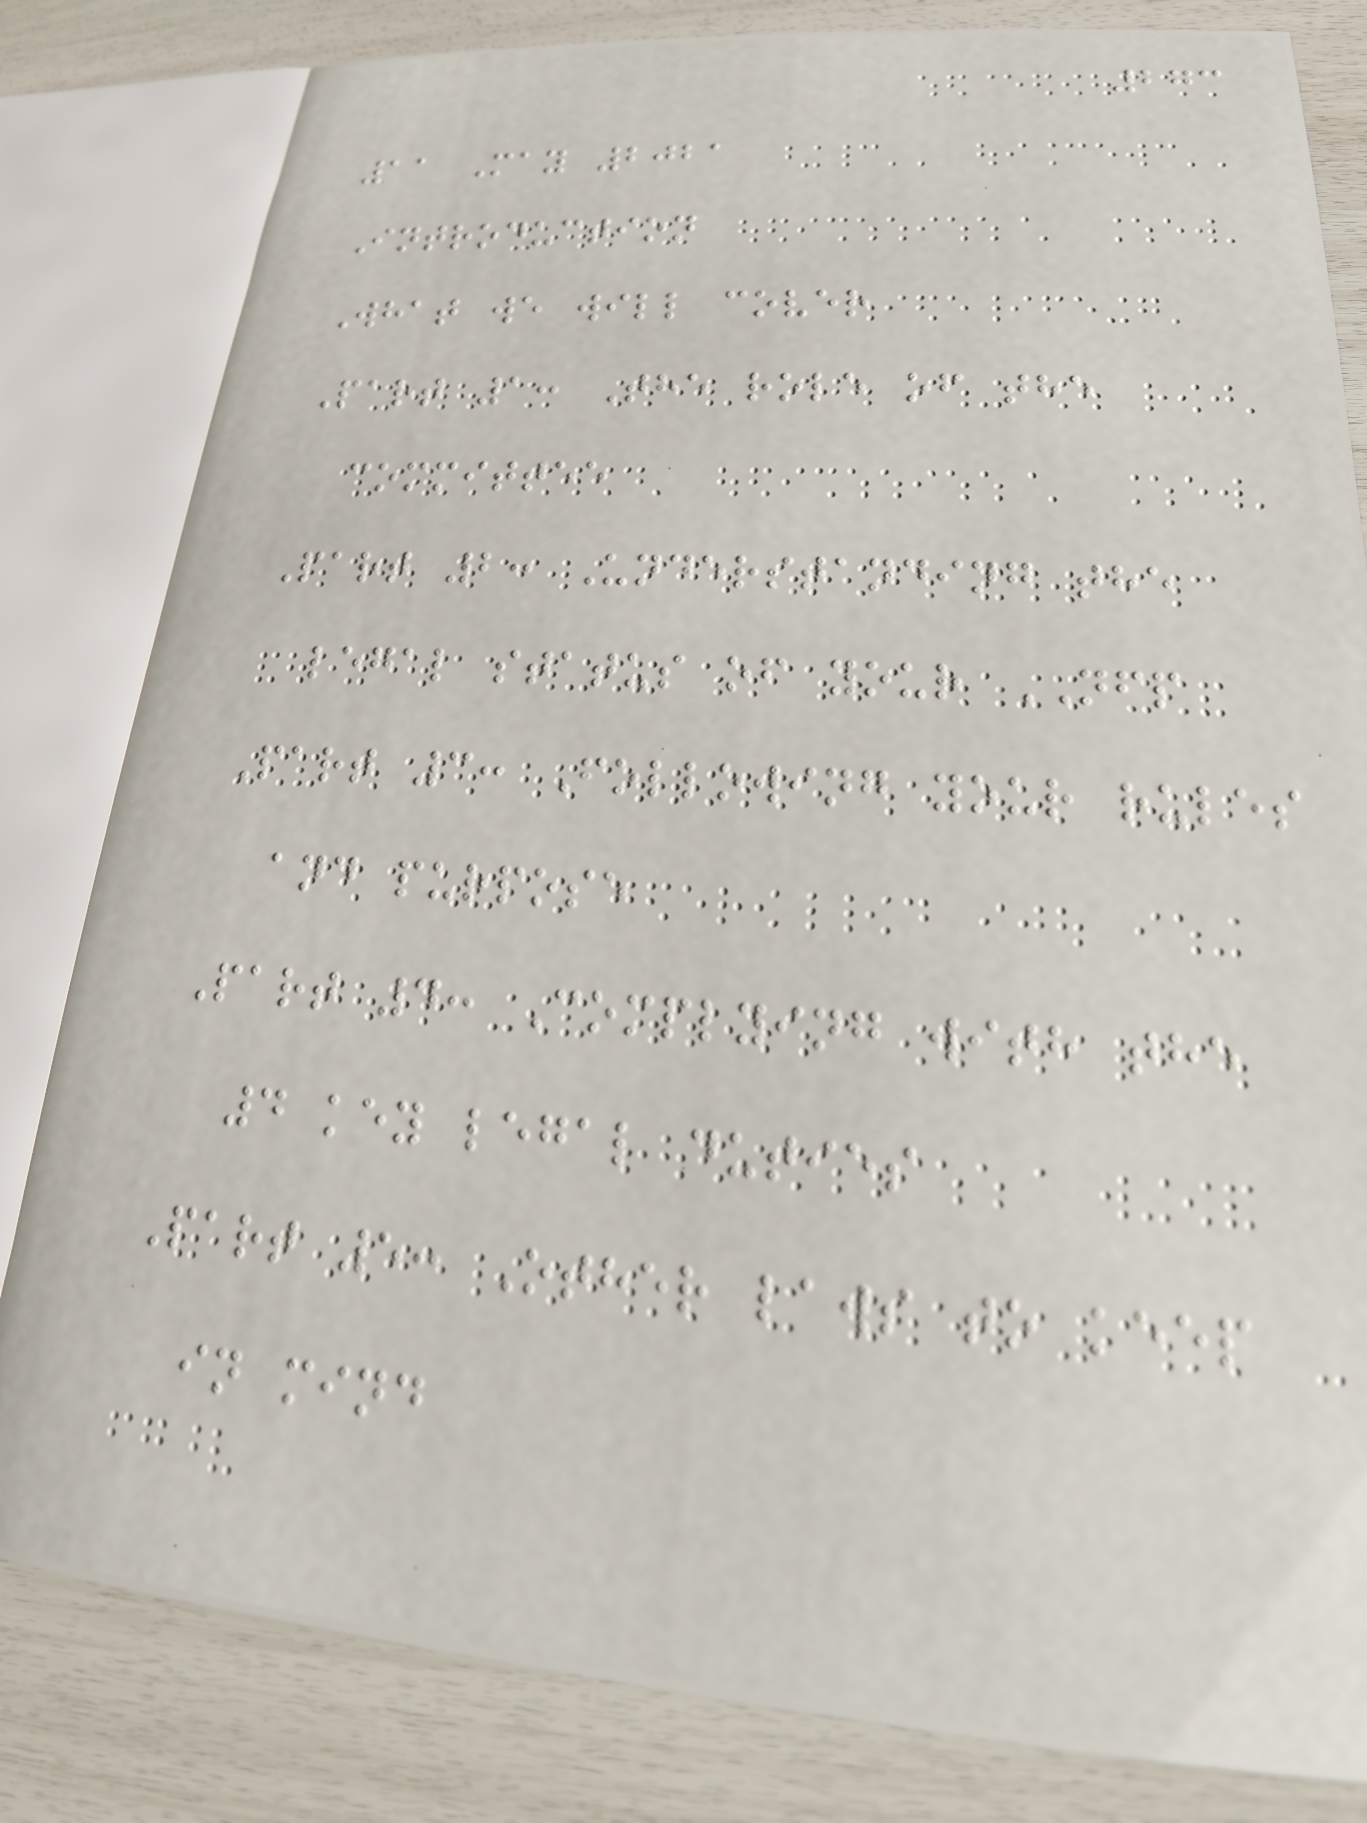273
11 May 2021
Introduction
What we will cover
Part 1: The role of the
committee
Part 2: Understanding the
legal status of your NFP
Part 3: Following your rules
and purpose
Part 4: Complying with the
4 key legal duties
Part 5: Other laws to keep
in mind
